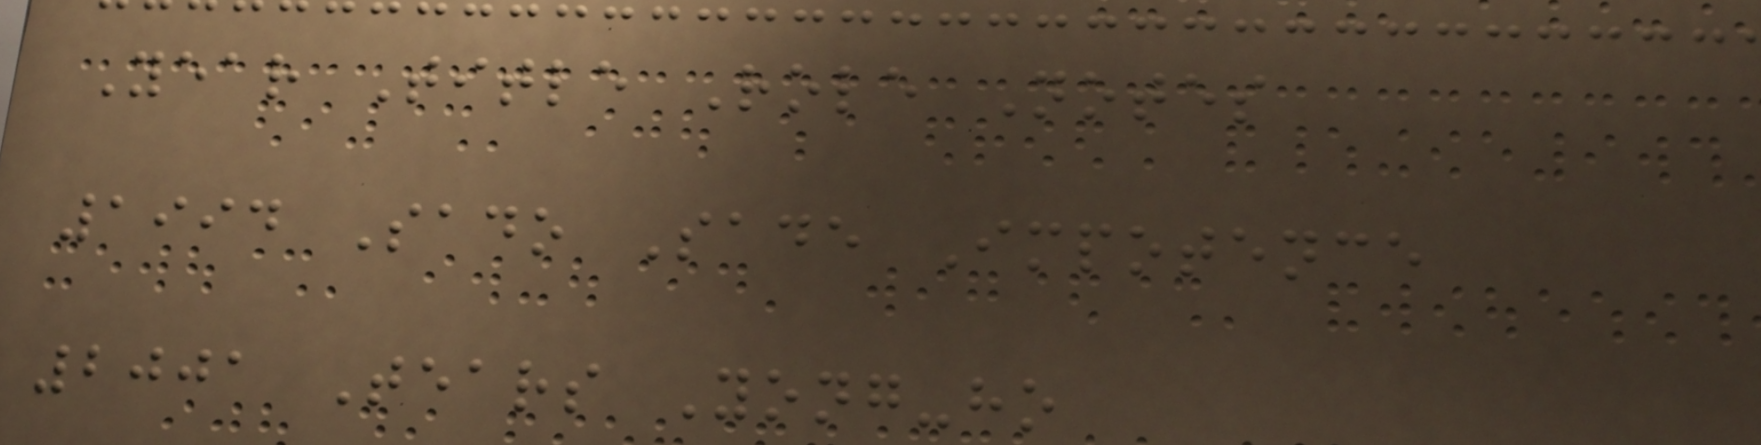Year Title Role Notes
1994 Sado Sade Impotence
2001 Tears Yong-ho
